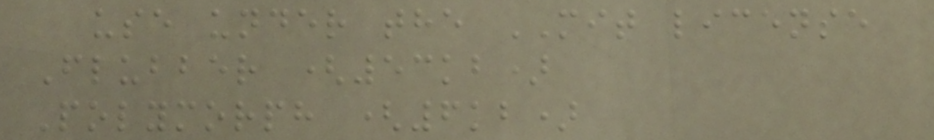use under the MIT license
Flubber (53kb)
Polymorph (6kb)
